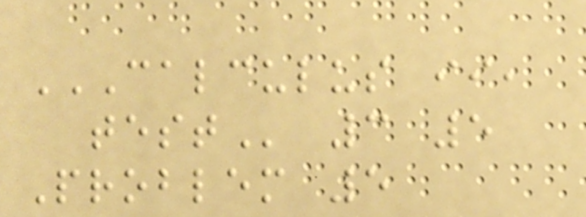CALCULUS II,
TEST 3 5
Problem 5
